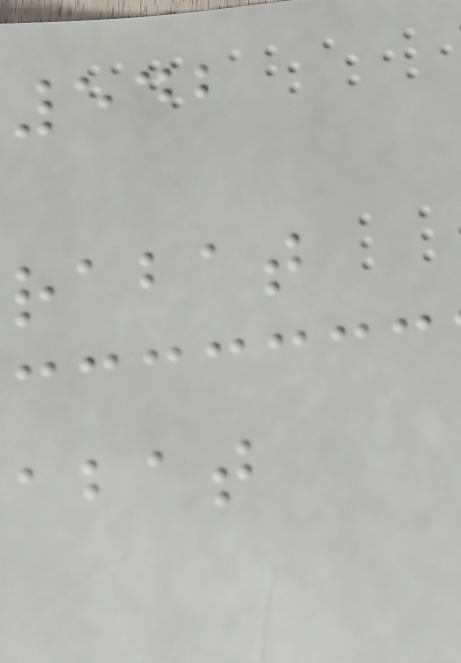542
rabat
abat
